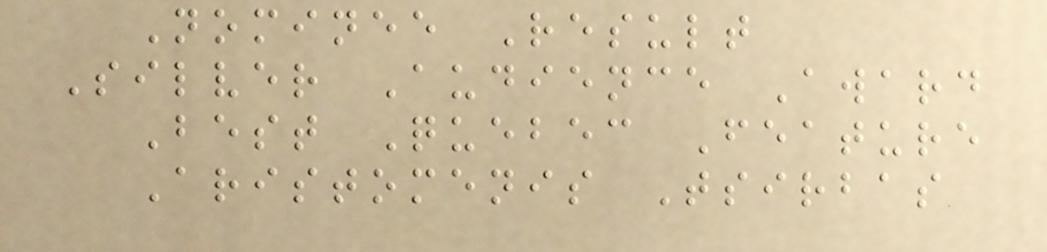Nominee Result
Silver Audience Award
Best Quebec Feature
Aristomenis Tsirbas
